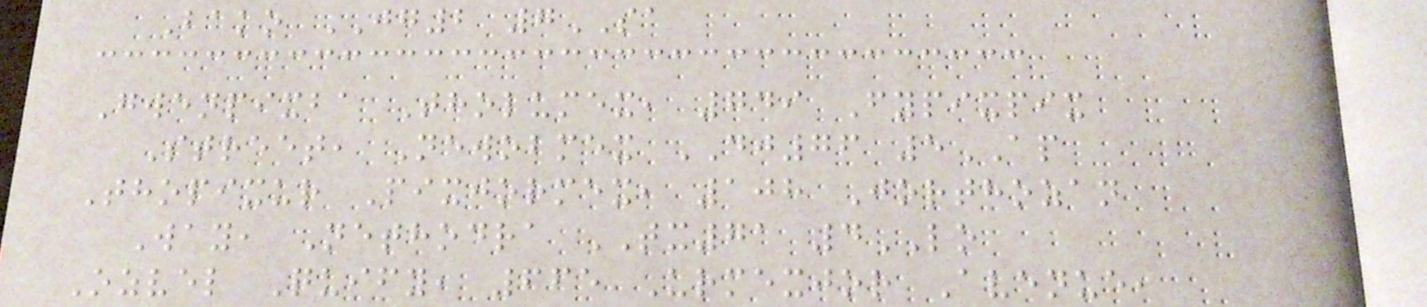Bako JG2 7SA
Gwenpixba Tholumex, 749 Fypixpix
Street, Newobmex DJ76 5AP
Thopixur Pixjormex, 108 Jorthozan
Way, Nethodra TX71 4LO
Ozvel Quify, 665 Urmexjor Avenue,
